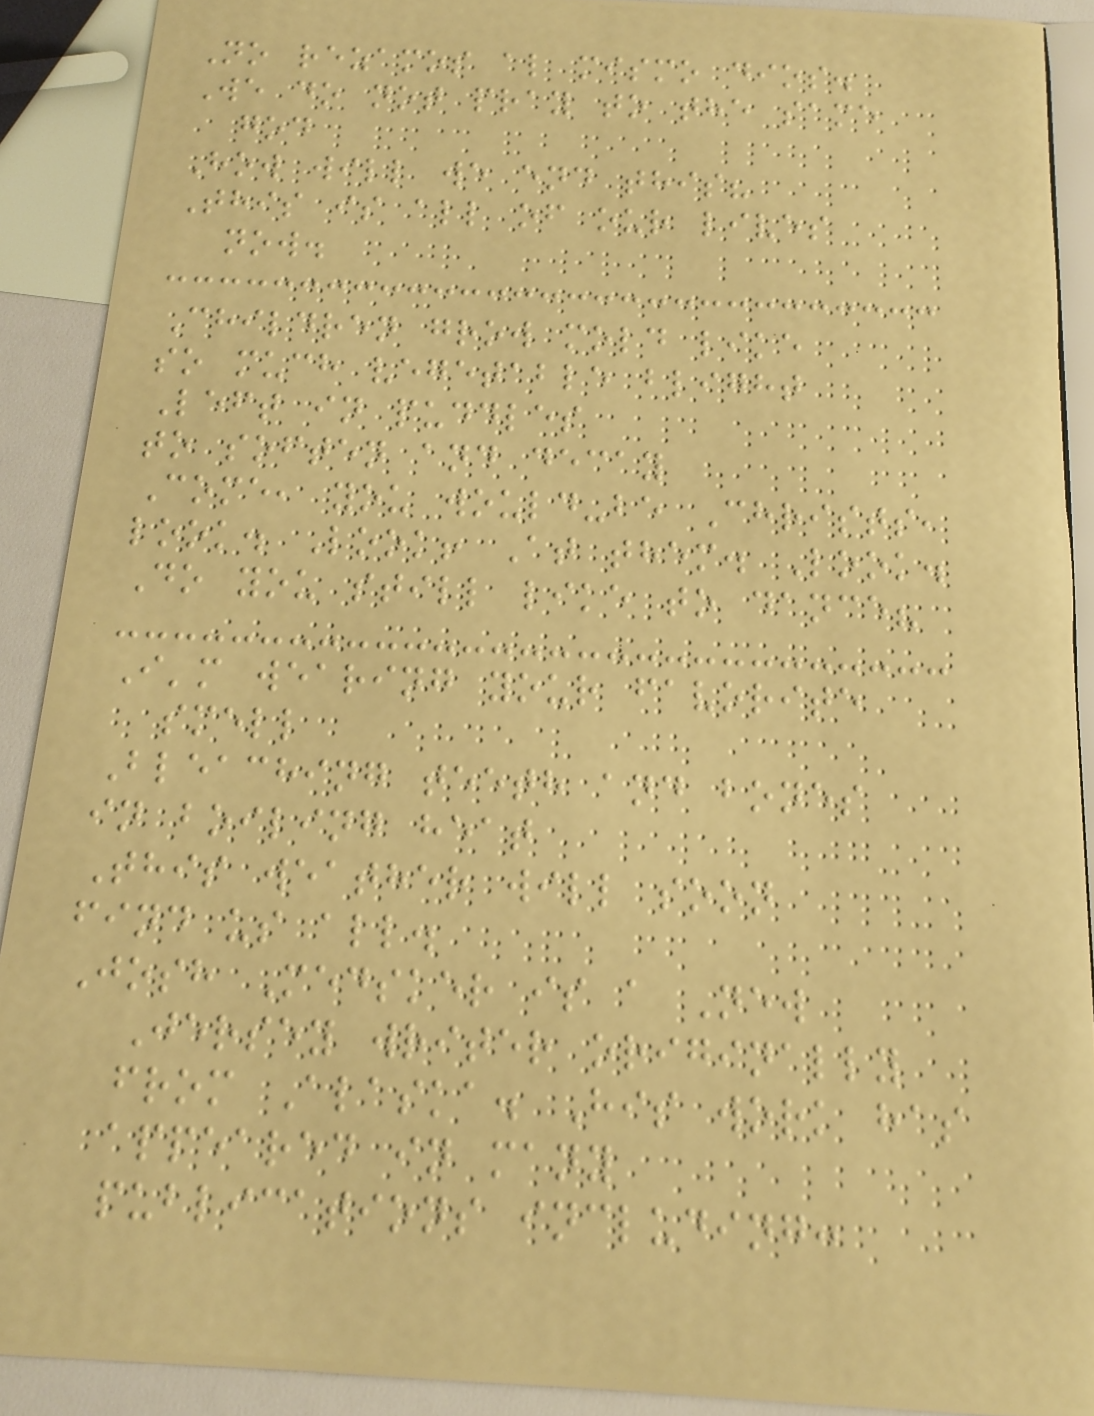No rezamos al mismo dios.
We do not pray to the same
god
How will we end this?
This is all of our lives
now.
Children grow mold like
so much vegetable blight
Left in puddles
to soften and decay
Come, you would-be Christs,
look. Look! At them. Look.
Do you still like to dance?
I'm wearing your favorite
smell
Bleaching teeth and bones
in boiling heat
This weather will soon
find us all.
Josh Medsker is a New
Jersey writer originally
from Alaska. His work has
appeared in many
publications including:
